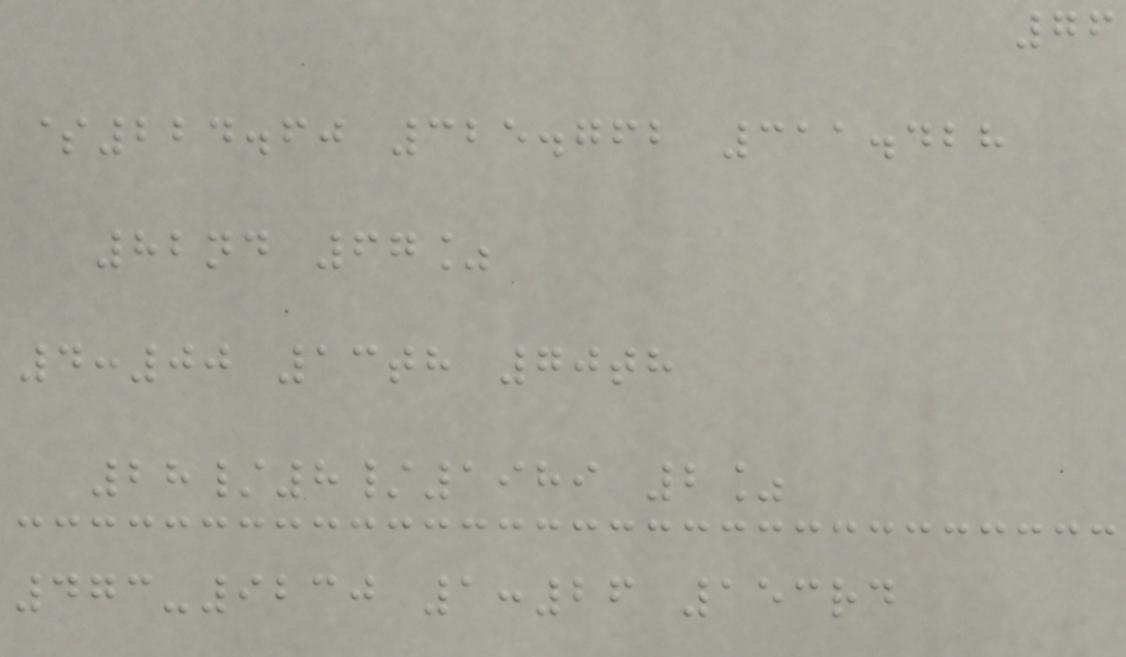76
$224.60 325.762 311.428
82nd 67%
4:00 13th 70th
28/8/1989 2%
473-9230 1:26 153rd
